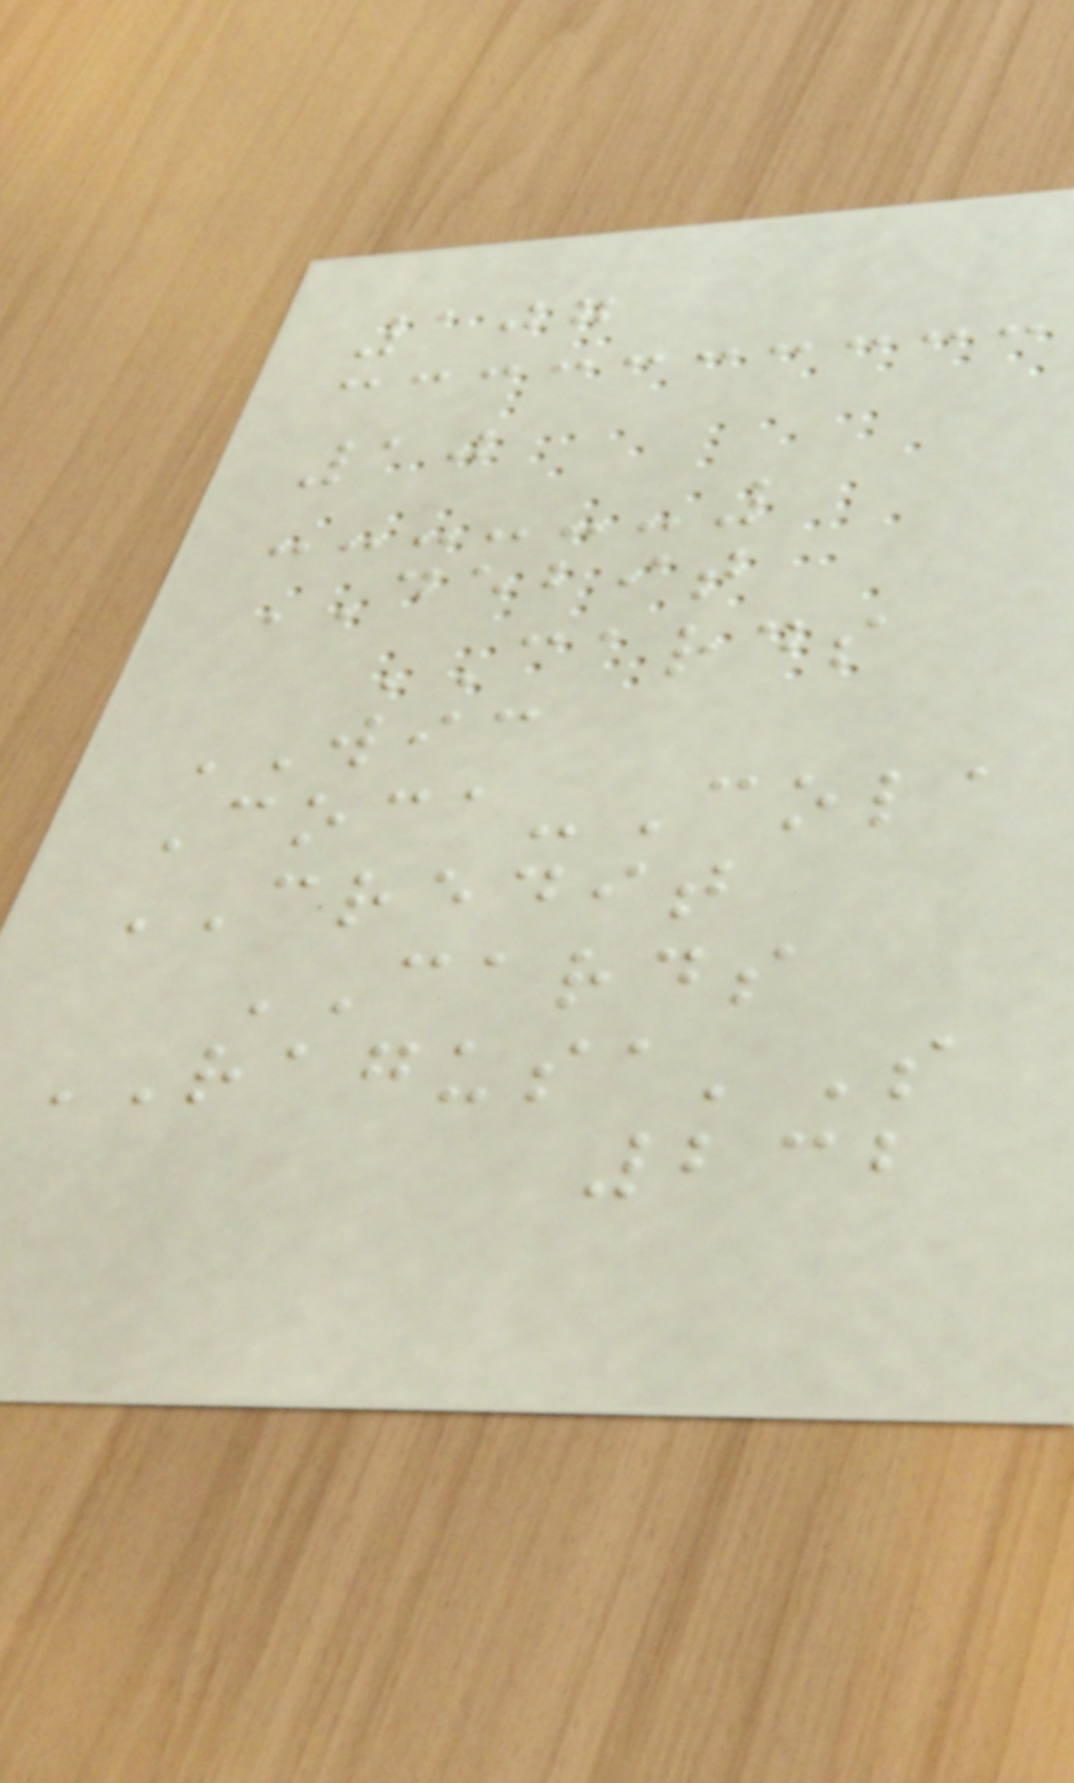107
10
DEBIT
CARDS
WIC
Coca-Cola
CREDIT
CARDS
RAGUSA'S
232
